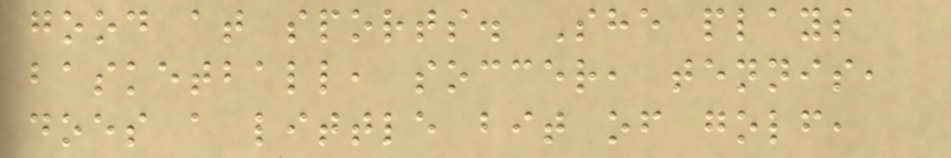good at sports. She plays
basketball, soccer, tennis,
does a little bit of golf,
